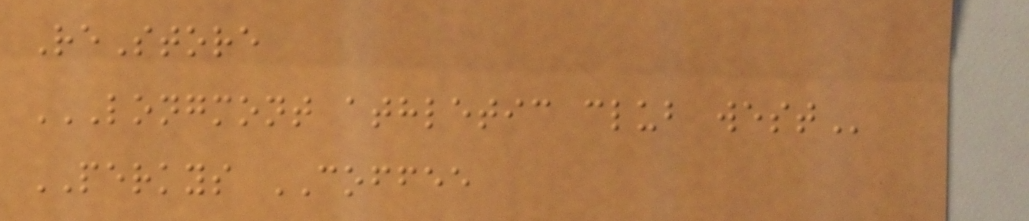ReStore
LONGMONT ATHLETIC CLUB WEST
PERKYS COFFEE
